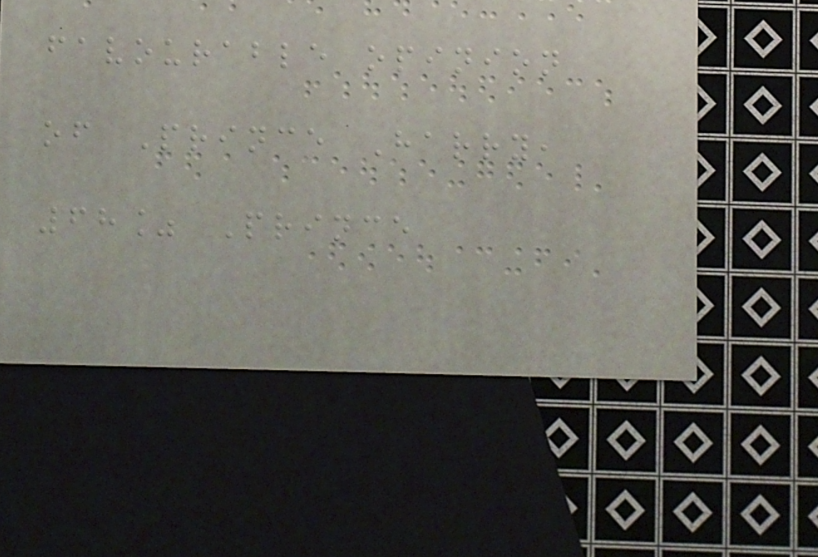favourable opinion
of Prince Harry,
68% Prince
